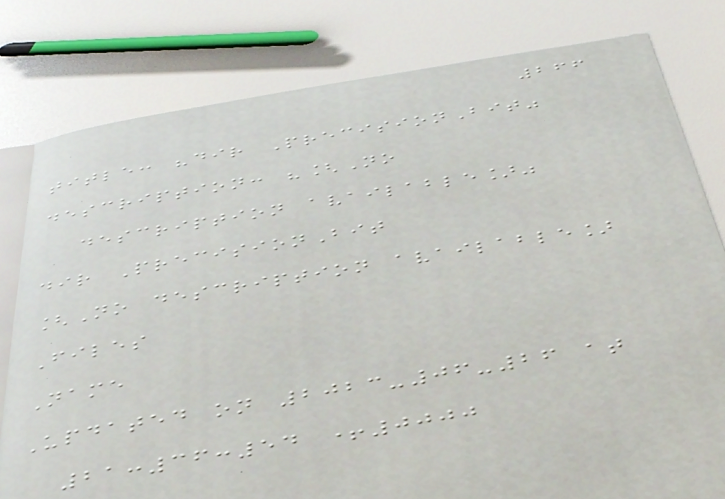266
title: "dir PrecisionBit"
description: "[No
description available]"
dir PrecisionBit
[No description available]
Files
Name
Updated on 2023-06-26 at
21:36:54 +0000
